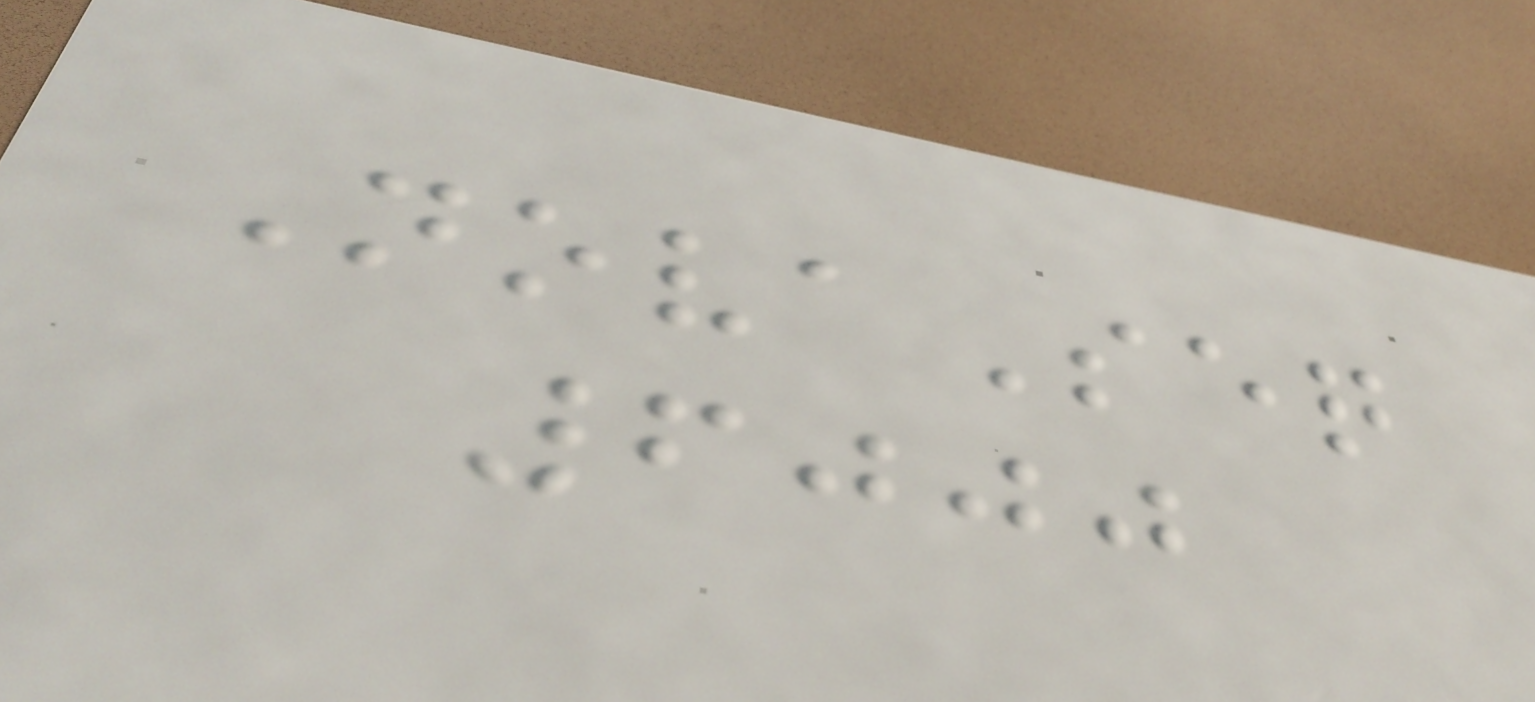NovaSeq
6000
